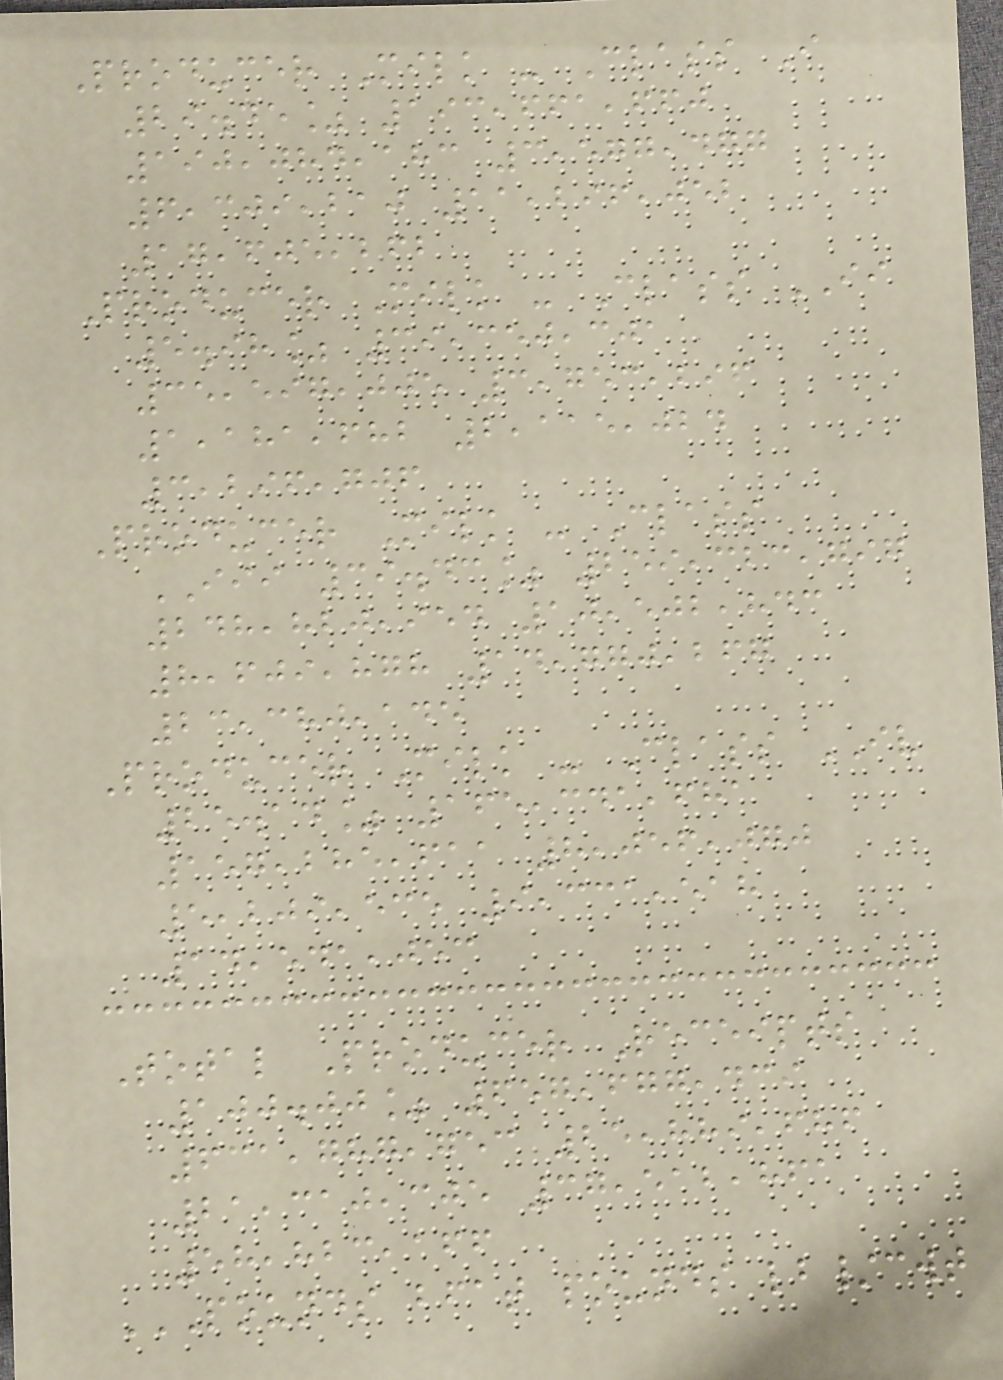Producer Milk - Class I
29.45% 193,661,660
190,084,183 3,577,477
6,309,210 11,296,052
17,605,262
Producer Milk - Class II
5.98% 39,350,301
35,597,005 3,753,296
1,181,682 2,115,024
3,296,706
Producer Milk - Class
III 39.43% 259,323,797
248,820,954 10,502,843
8,609,878 14,770,267
23,380,145
Producer Milk - Class IV
25.14% 165,341,681
157,285,611 8,056,070
5,209,535 9,331,518
14,541,053
Total Producer Receipts
100.00% 657,677,439
631,787,753 25,889,686
21,310,305 37,512,861
58,823,166
POUNDS BFAT POUNDS LB/CWT
